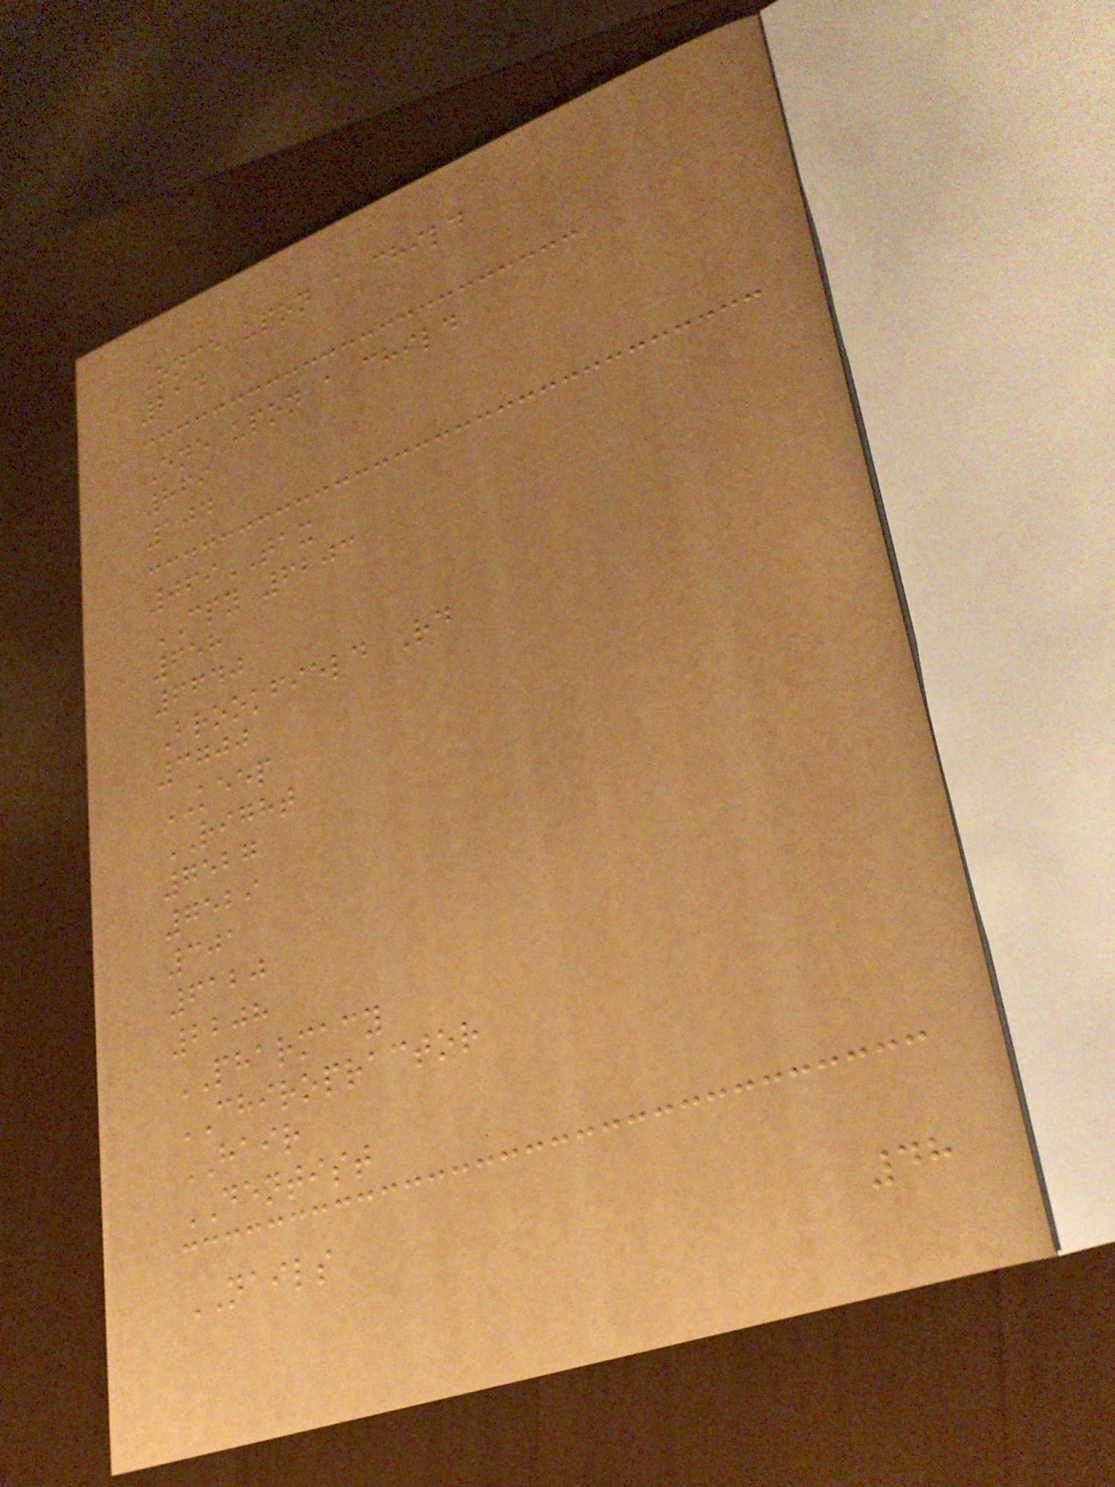Once upon a child
214
One upon a child
869
104
069TAX
CPY 6203
658
6640
Brookfield Rd
3700
KEEP
RIGHT
7527
7529
301
6120
2208
PHARMACY
CHIROPRACTOR
HAIR
DENTIST
NAILS
48
